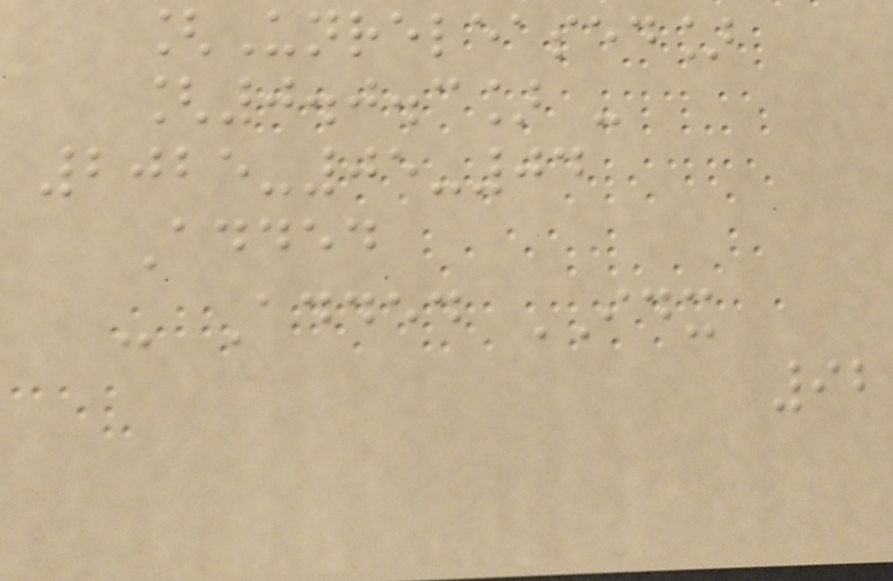[Unreleased]
[0.0.3] -
2025-05-04
Added
- Added IDX
92
